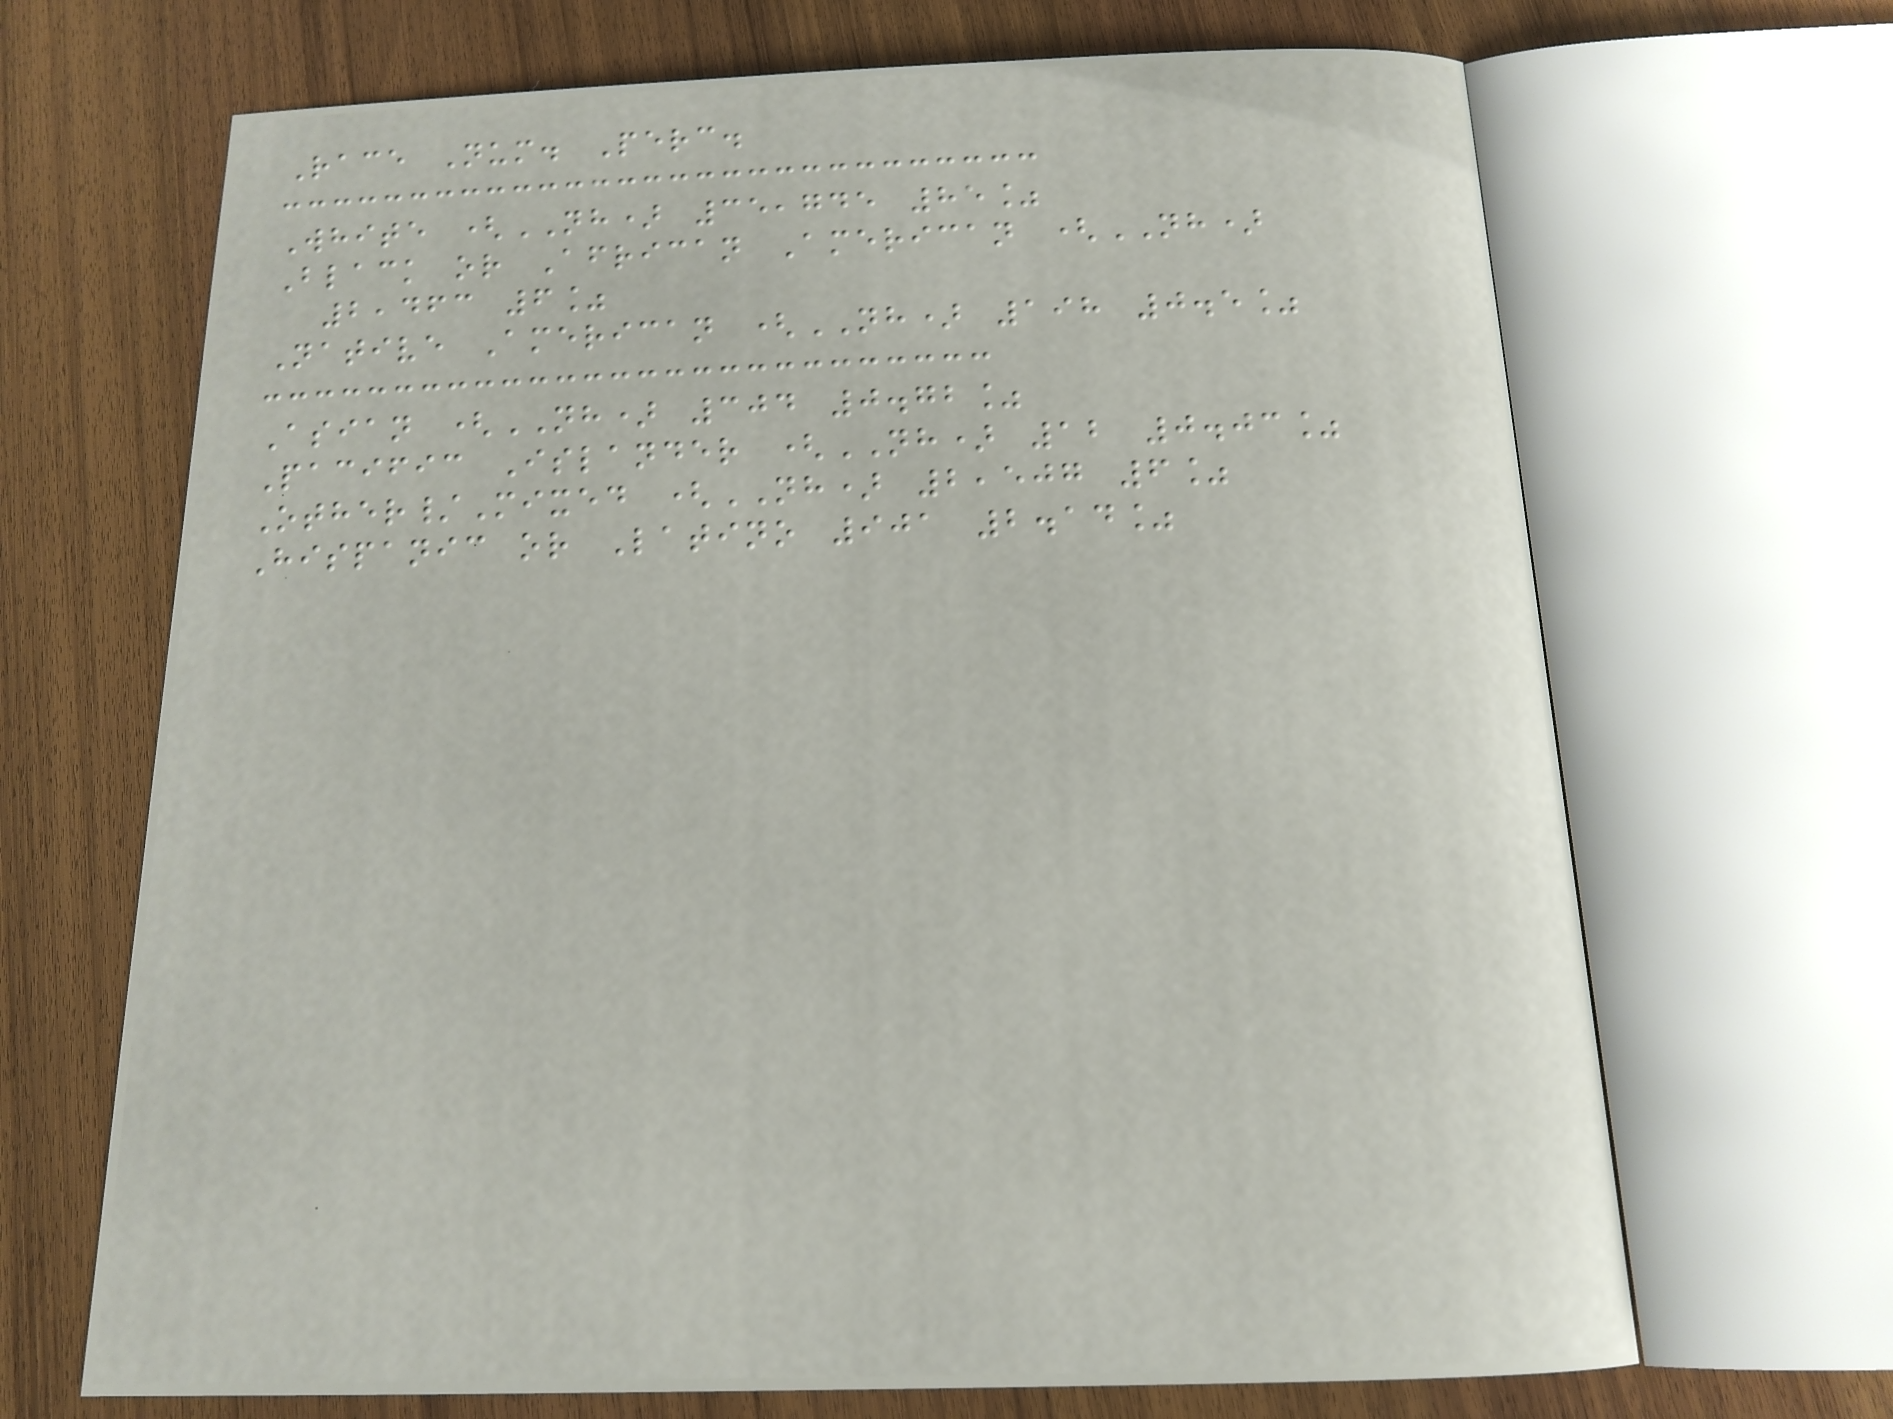Race Num. Perc.
White (NH) 35,745 85%
Black or African American (NH)
2,463 6%
Native American (NH) 198 0.5%
Asian (NH) 304 0.72%
Pacific Islander (NH) 12 0.03%
Other/Mixed (NH) 2,507 6%
Hispanic or Latino 901 2.14%
